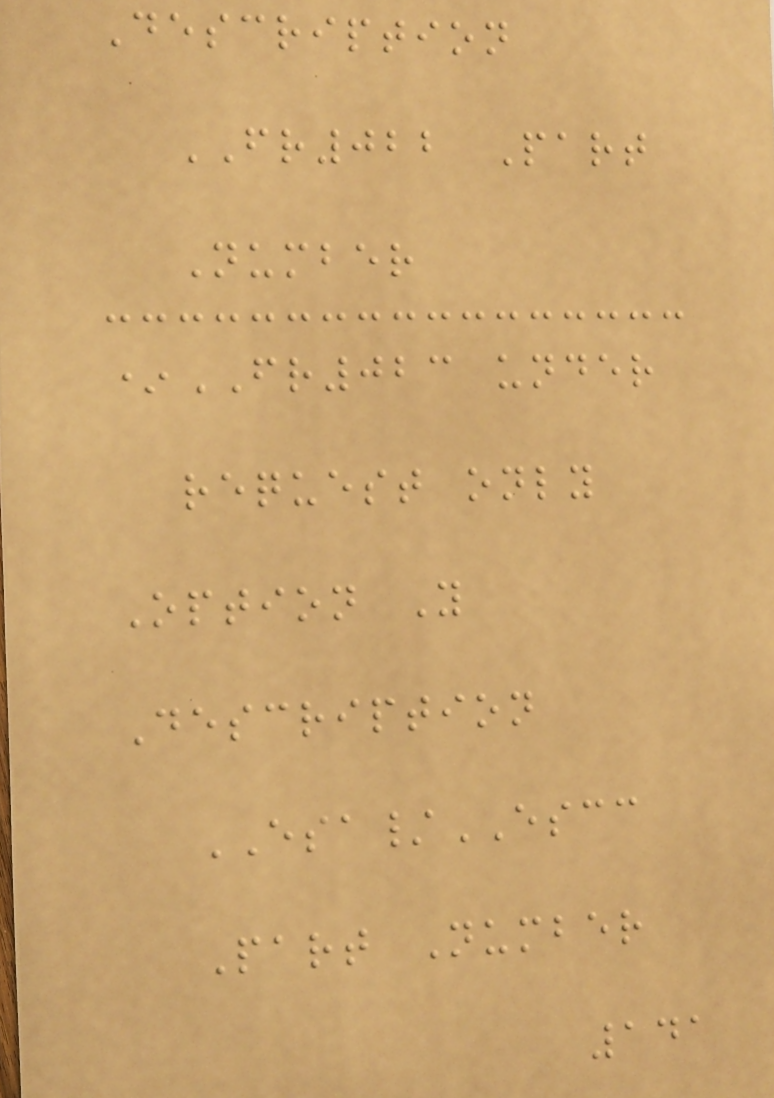Description
FR022 Part
Number
*FR023 under
request only
Option Y
Description
ESA/ESCC
Part Number
141
